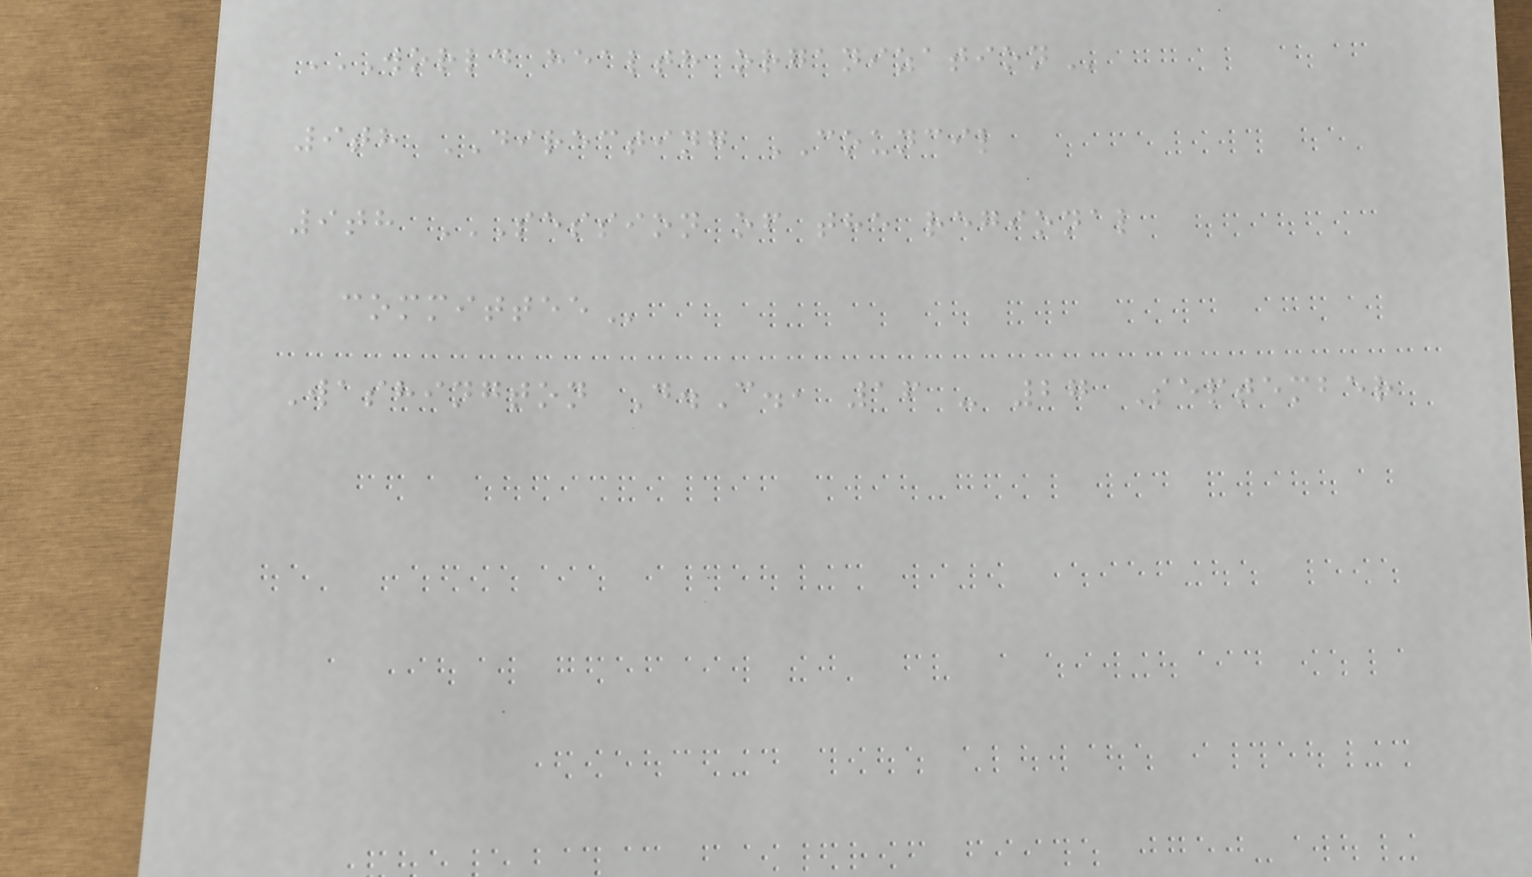WORLD HEALTH ORGANIZATION
9th DIRECTING COUNCIL
9th SESSION OF THE REGIONAL
COMMITTEE
Washington D.C., 16 - 27 September
